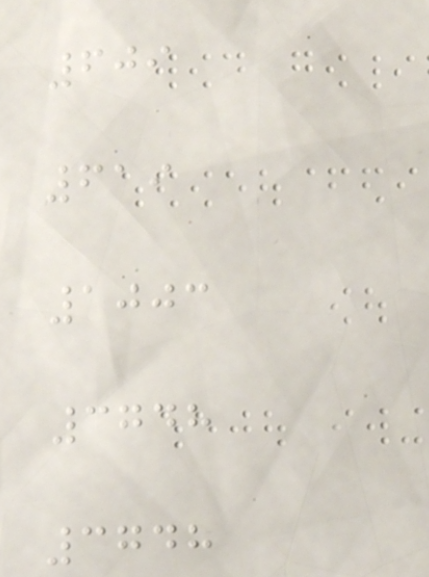609
619
1003
3748
3748
